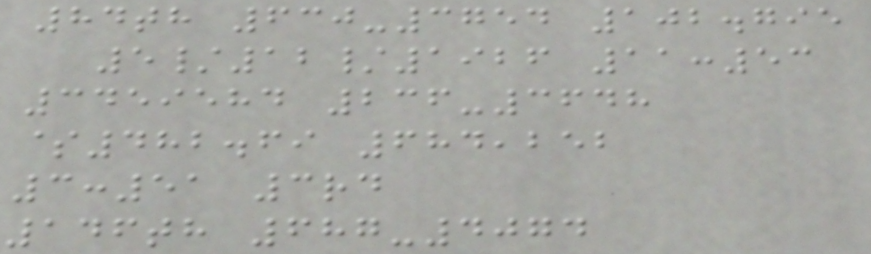84th 630-3754 102.795
5/12/1926 11:53
3459584 236-3648
$482.69 684,252
3:51 3rd
146th 687-4074
